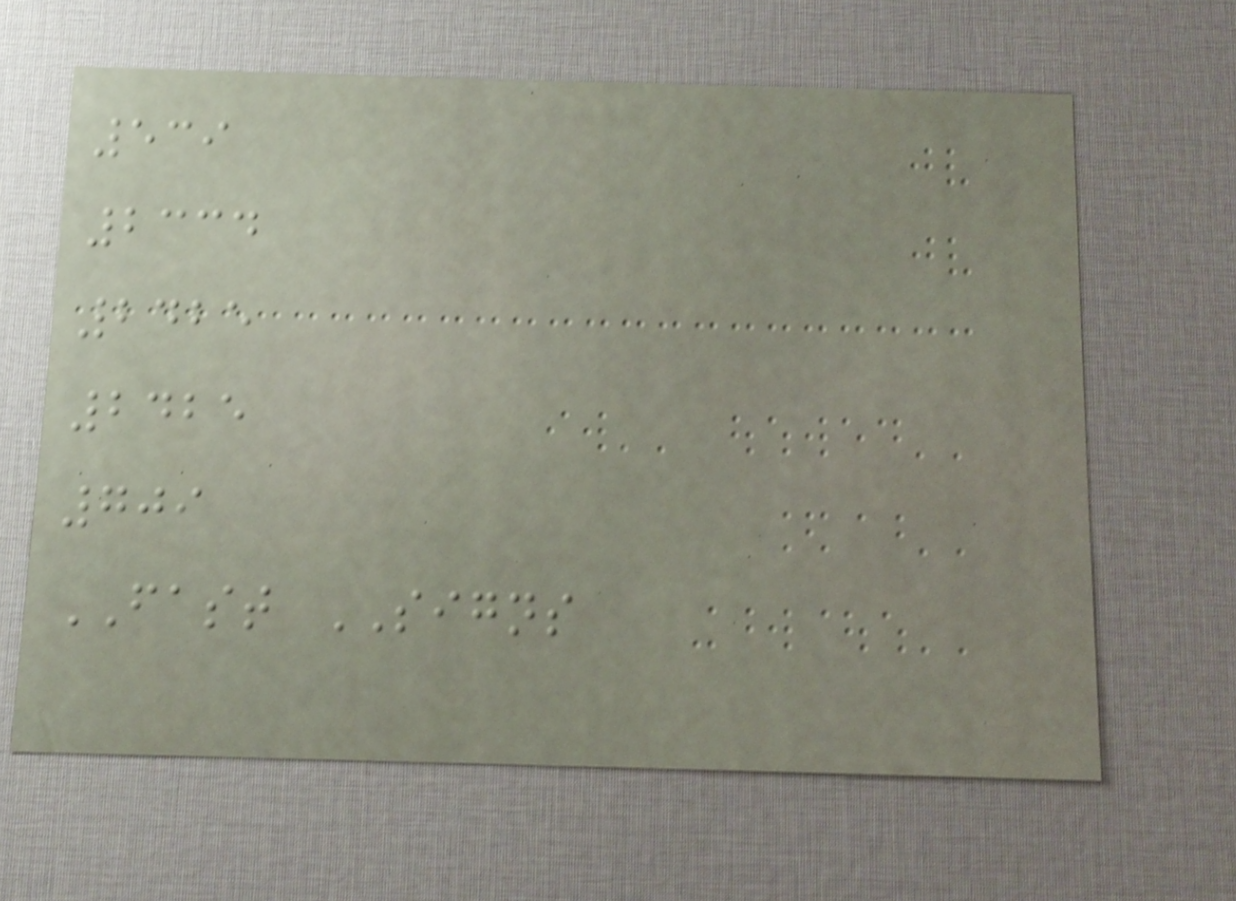539
2334
2425
2425
709
FAST SIGNS
